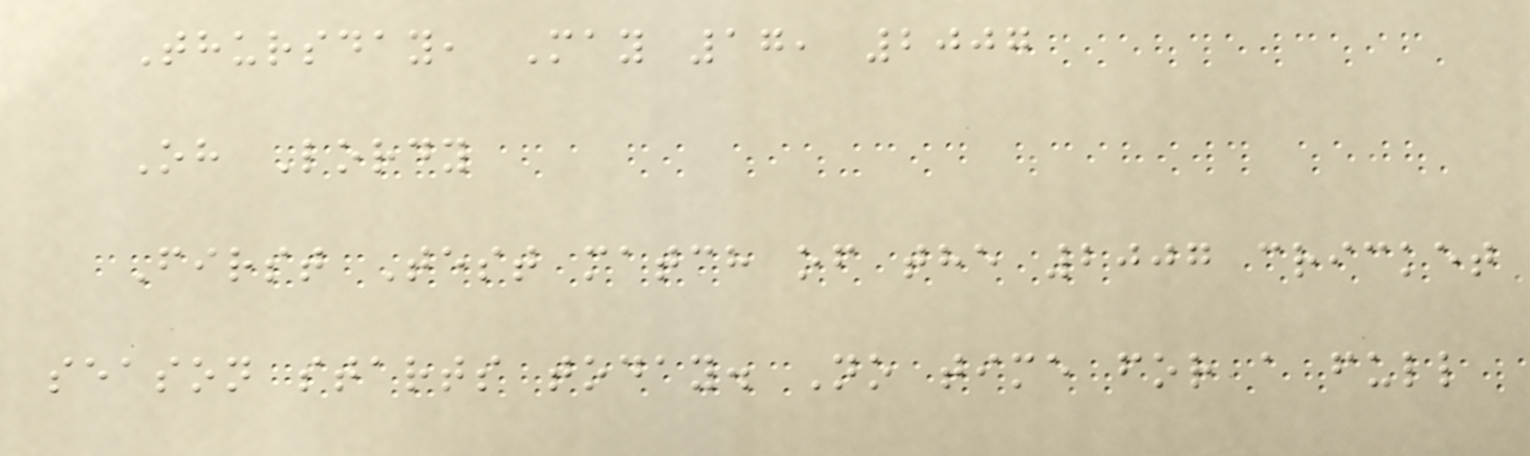Thursday, May 17, 2007
Oh Lordy
First Test match of the 2007 cricket
season starts today. No time for a full
